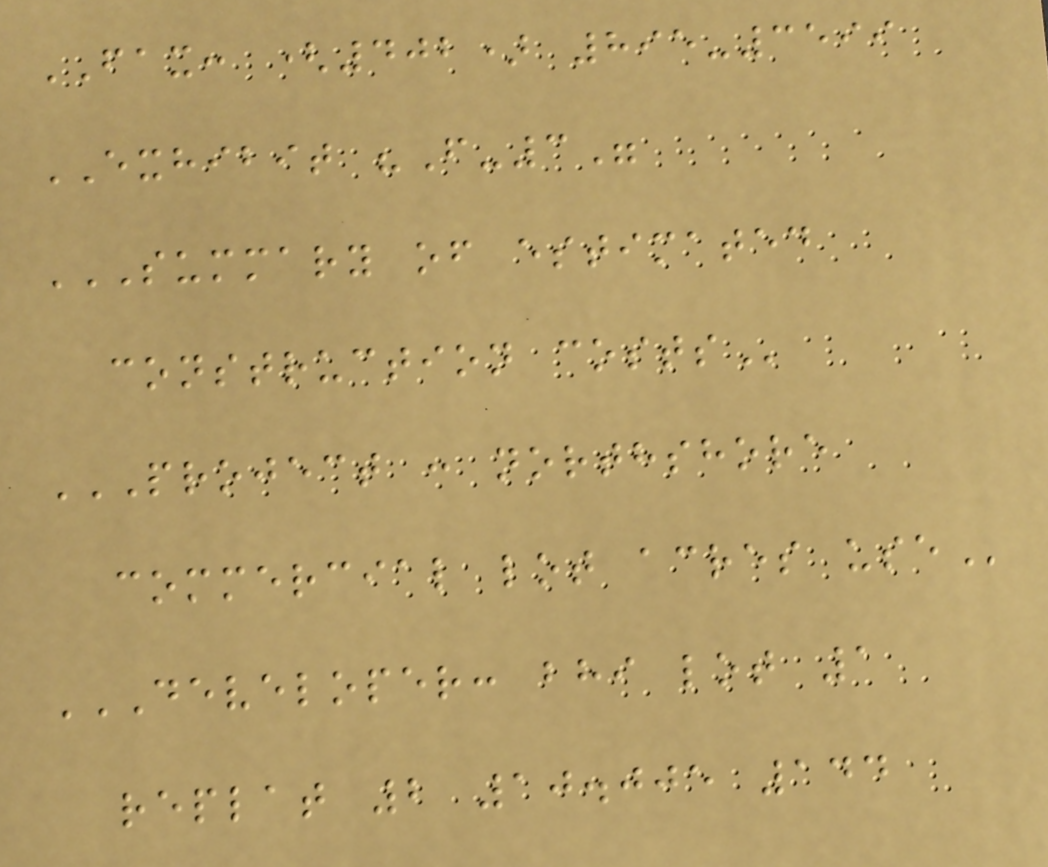FAX: (402) 895-3599
EXHIBIT "F-3"
SUMMARY OF ESTIMATED
CONSTRUCTION COSTS
PROJECT : NORTHSHORE
COMMERCIAL LOT ACRES USE
DEVELOPER: BHI LOT 1
REPLAT 2 10.005 144
